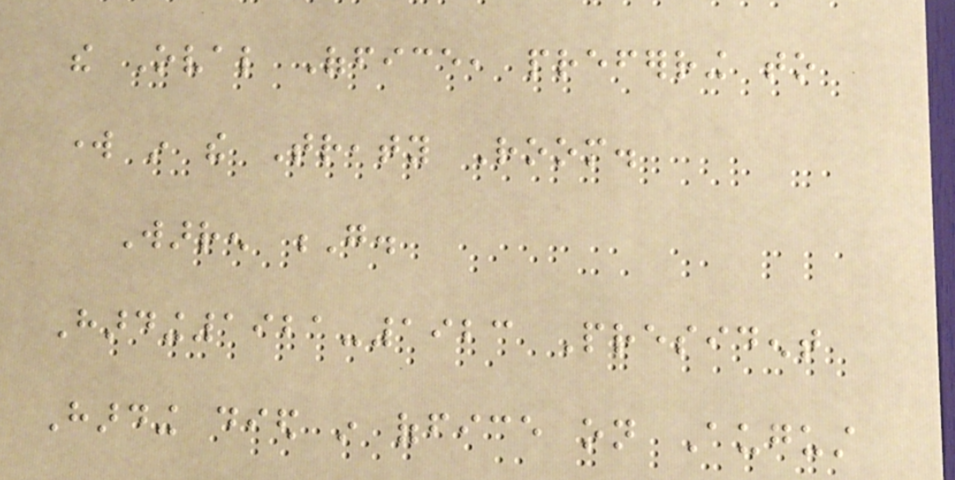the Oval Office, preferring to
work in the Treaty Room.
Warren G.
Harding1921-1923 President
Harding died in office on August
